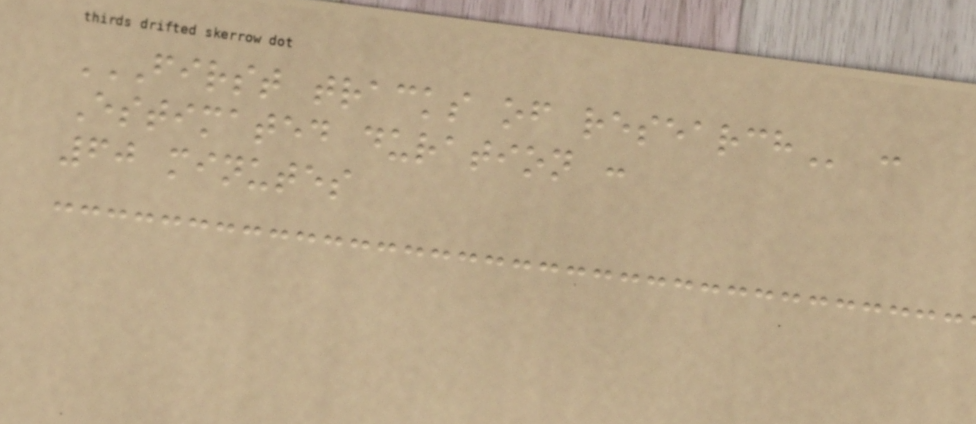FIRST TRACKS OF RESEARCH :
Estimated duration :
60 minutes
